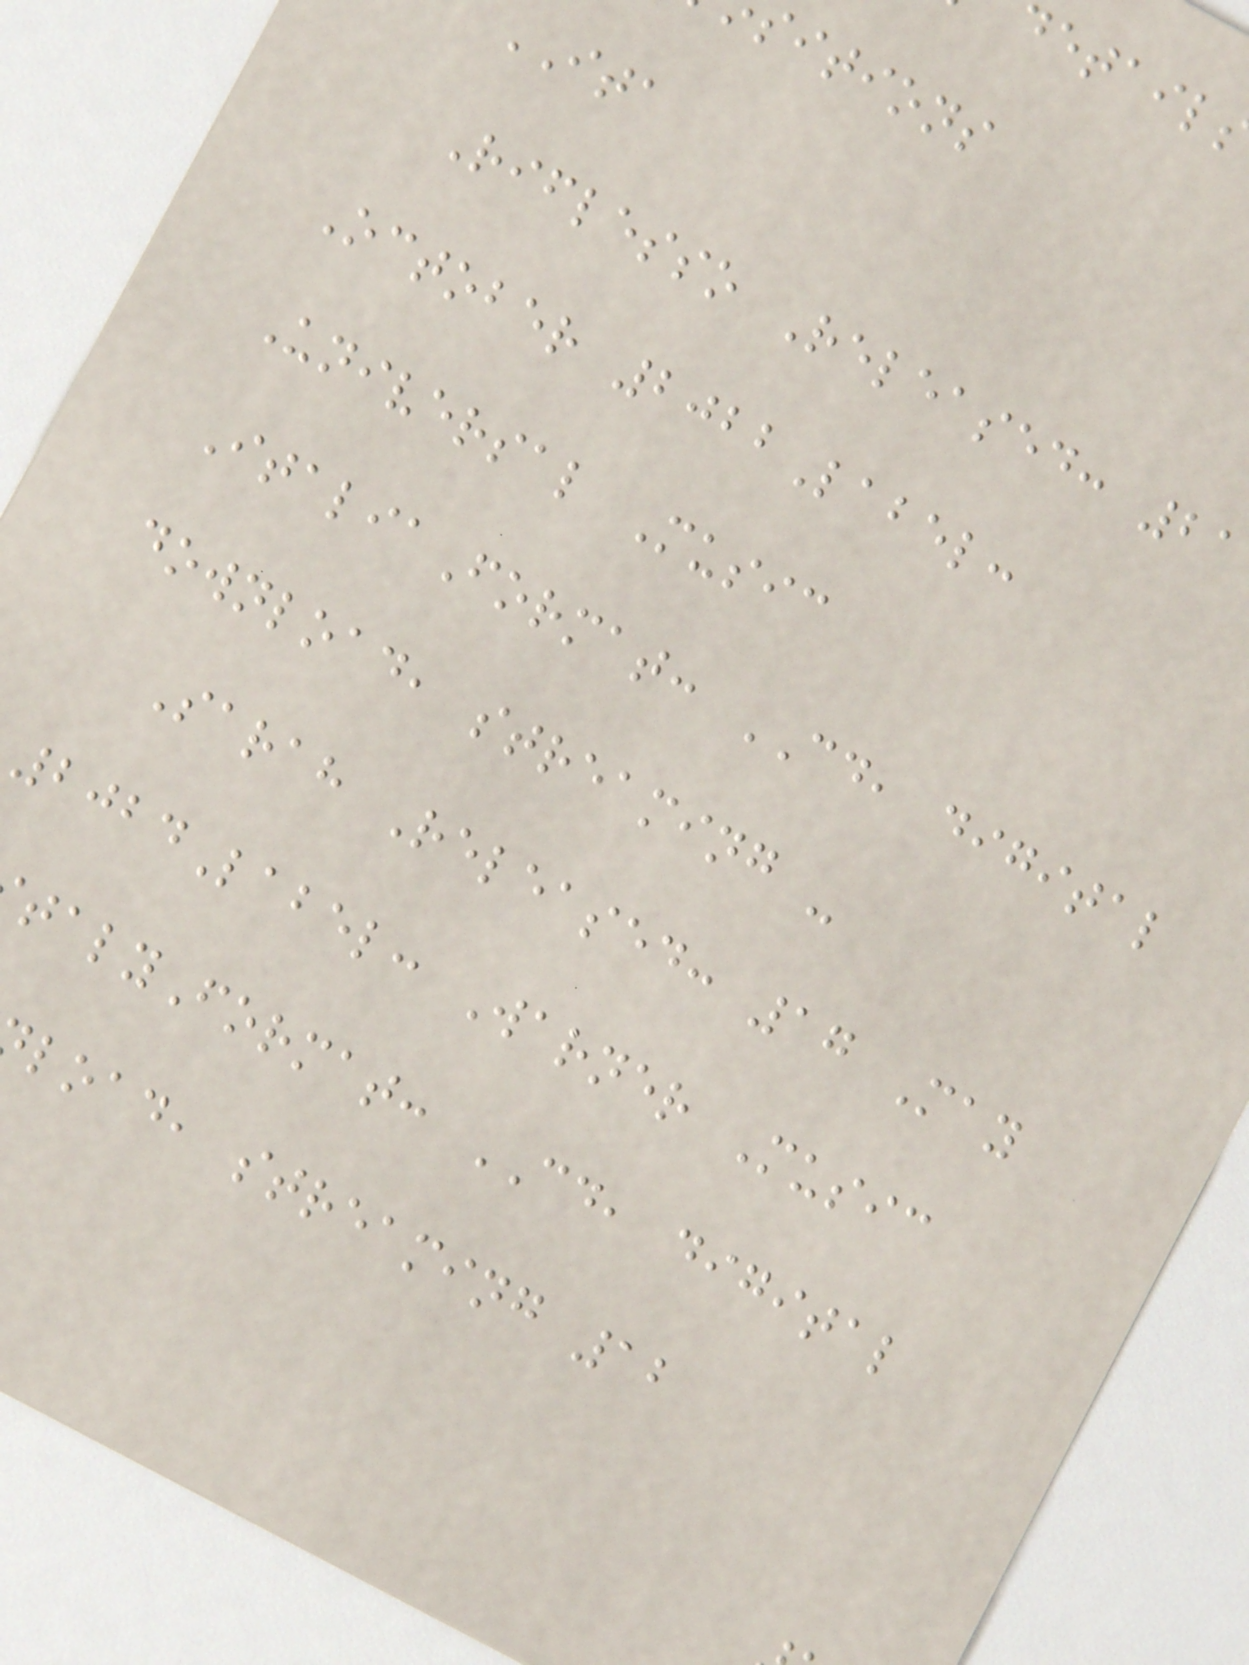sitions
ITA
Riflesso Released: 21
October 2022Label:
Universal Music
ItaliaFormat: CD, digital
download, streaming -
Sarah Released: 17 May
2024Label: Warner Music
talyFormat: CD, digital
load, streaming 12
